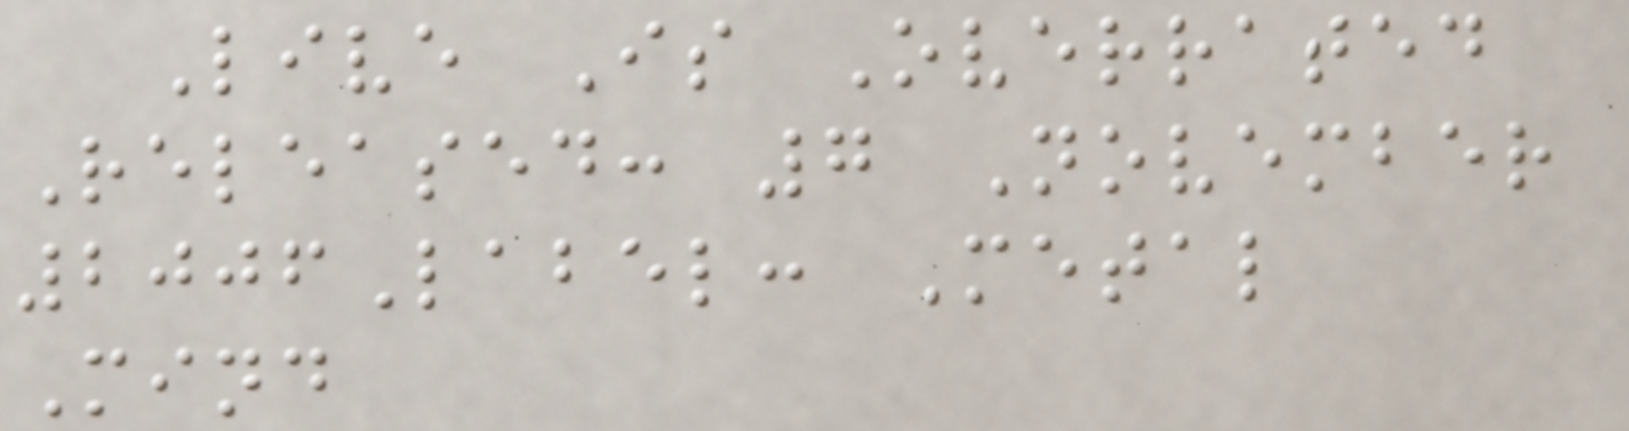Live Is Overrated
Released: 7 November
2006Label: Metal
Mind
